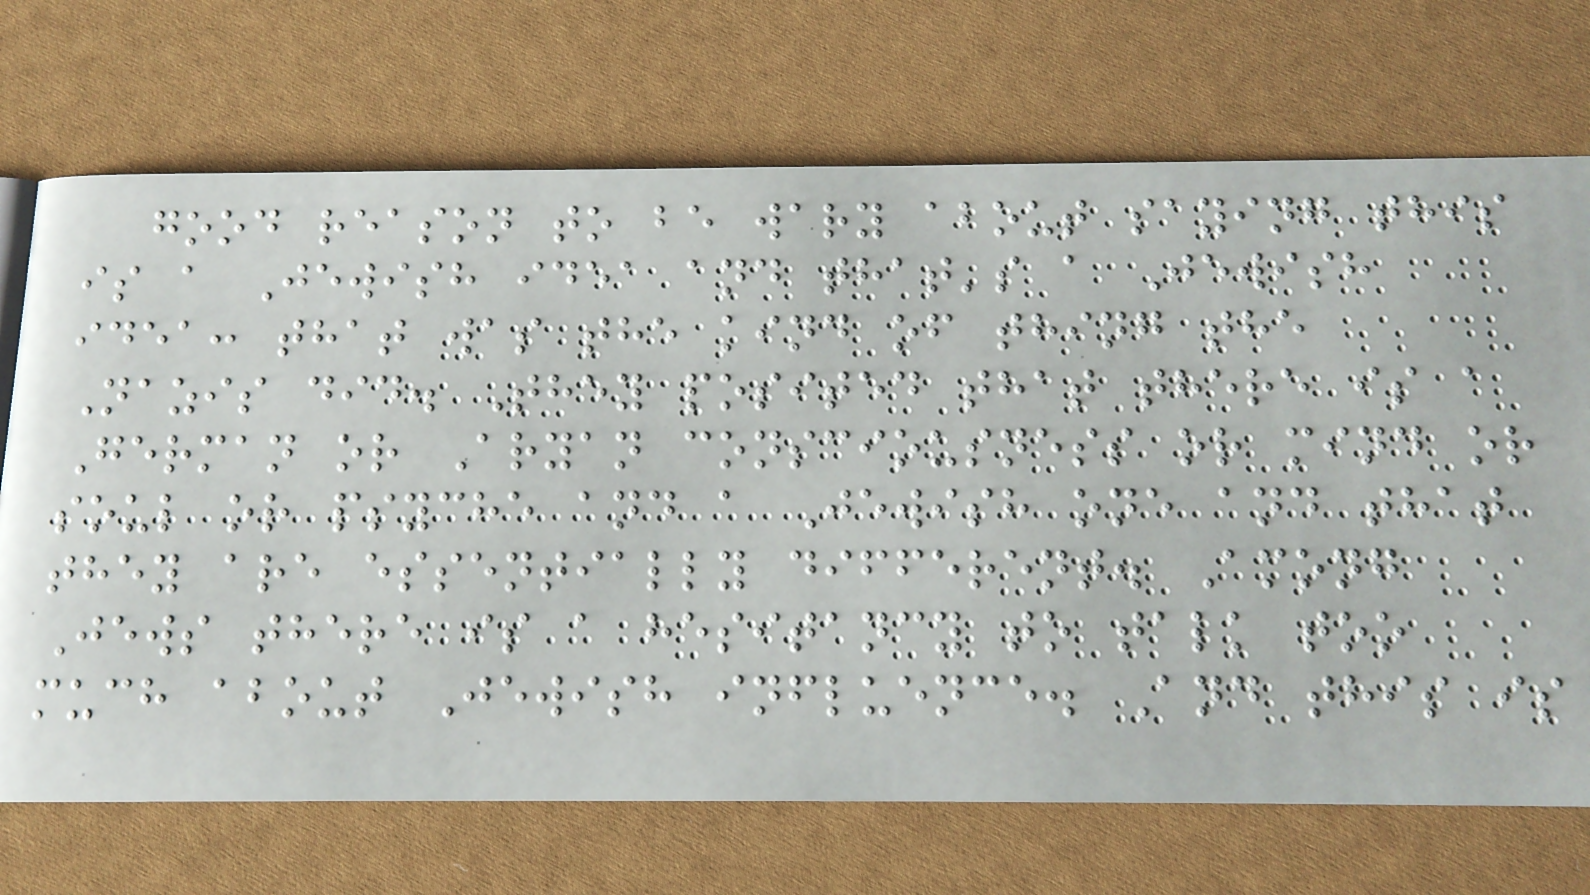good reason to be wary about saying this
is a Jewish idea and that's a Jewish
idea: that was the kind of thing the
Nazis did. They posited that there is a
German or Aryan consciousness or mind or
soul or psyche and a Jewish one and that
they are essentially different. Among
Jews there is a hesitancy to talk too
much about Jewish influence. And this is
